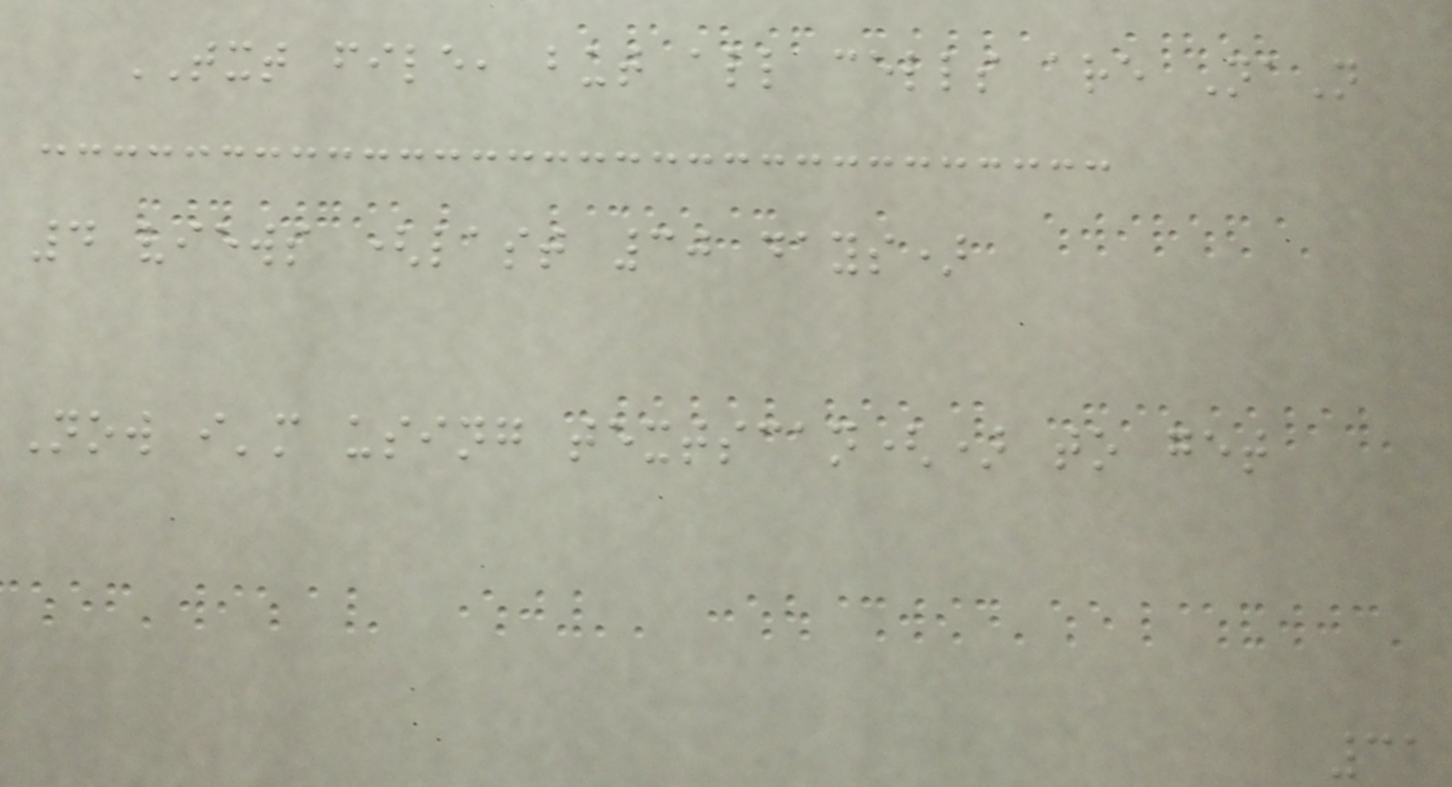TXT file, but all cells are NaN
4 views (last 30 days)
Now i'm using textscan() to get
31
